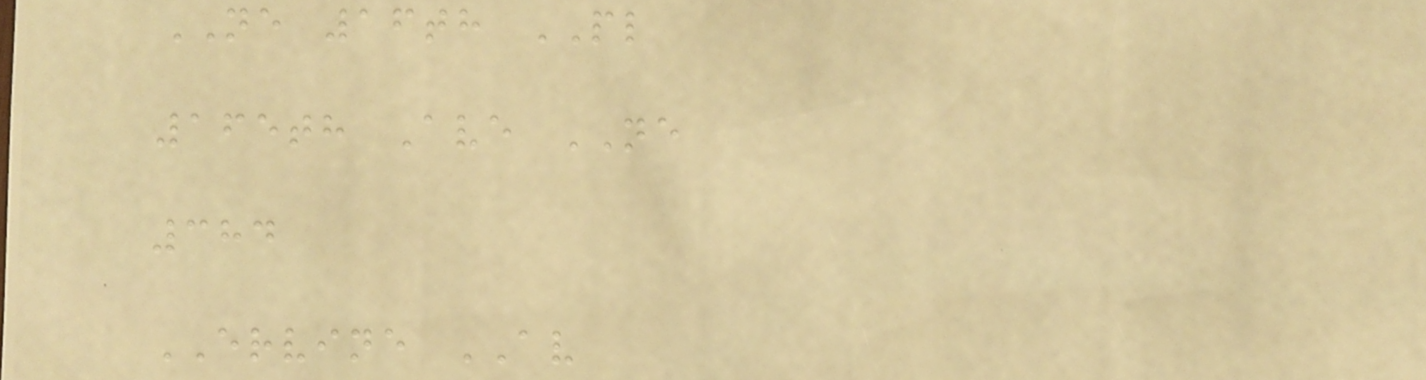NE 16th PL
165th Ave NE
384
ERVINE AV
